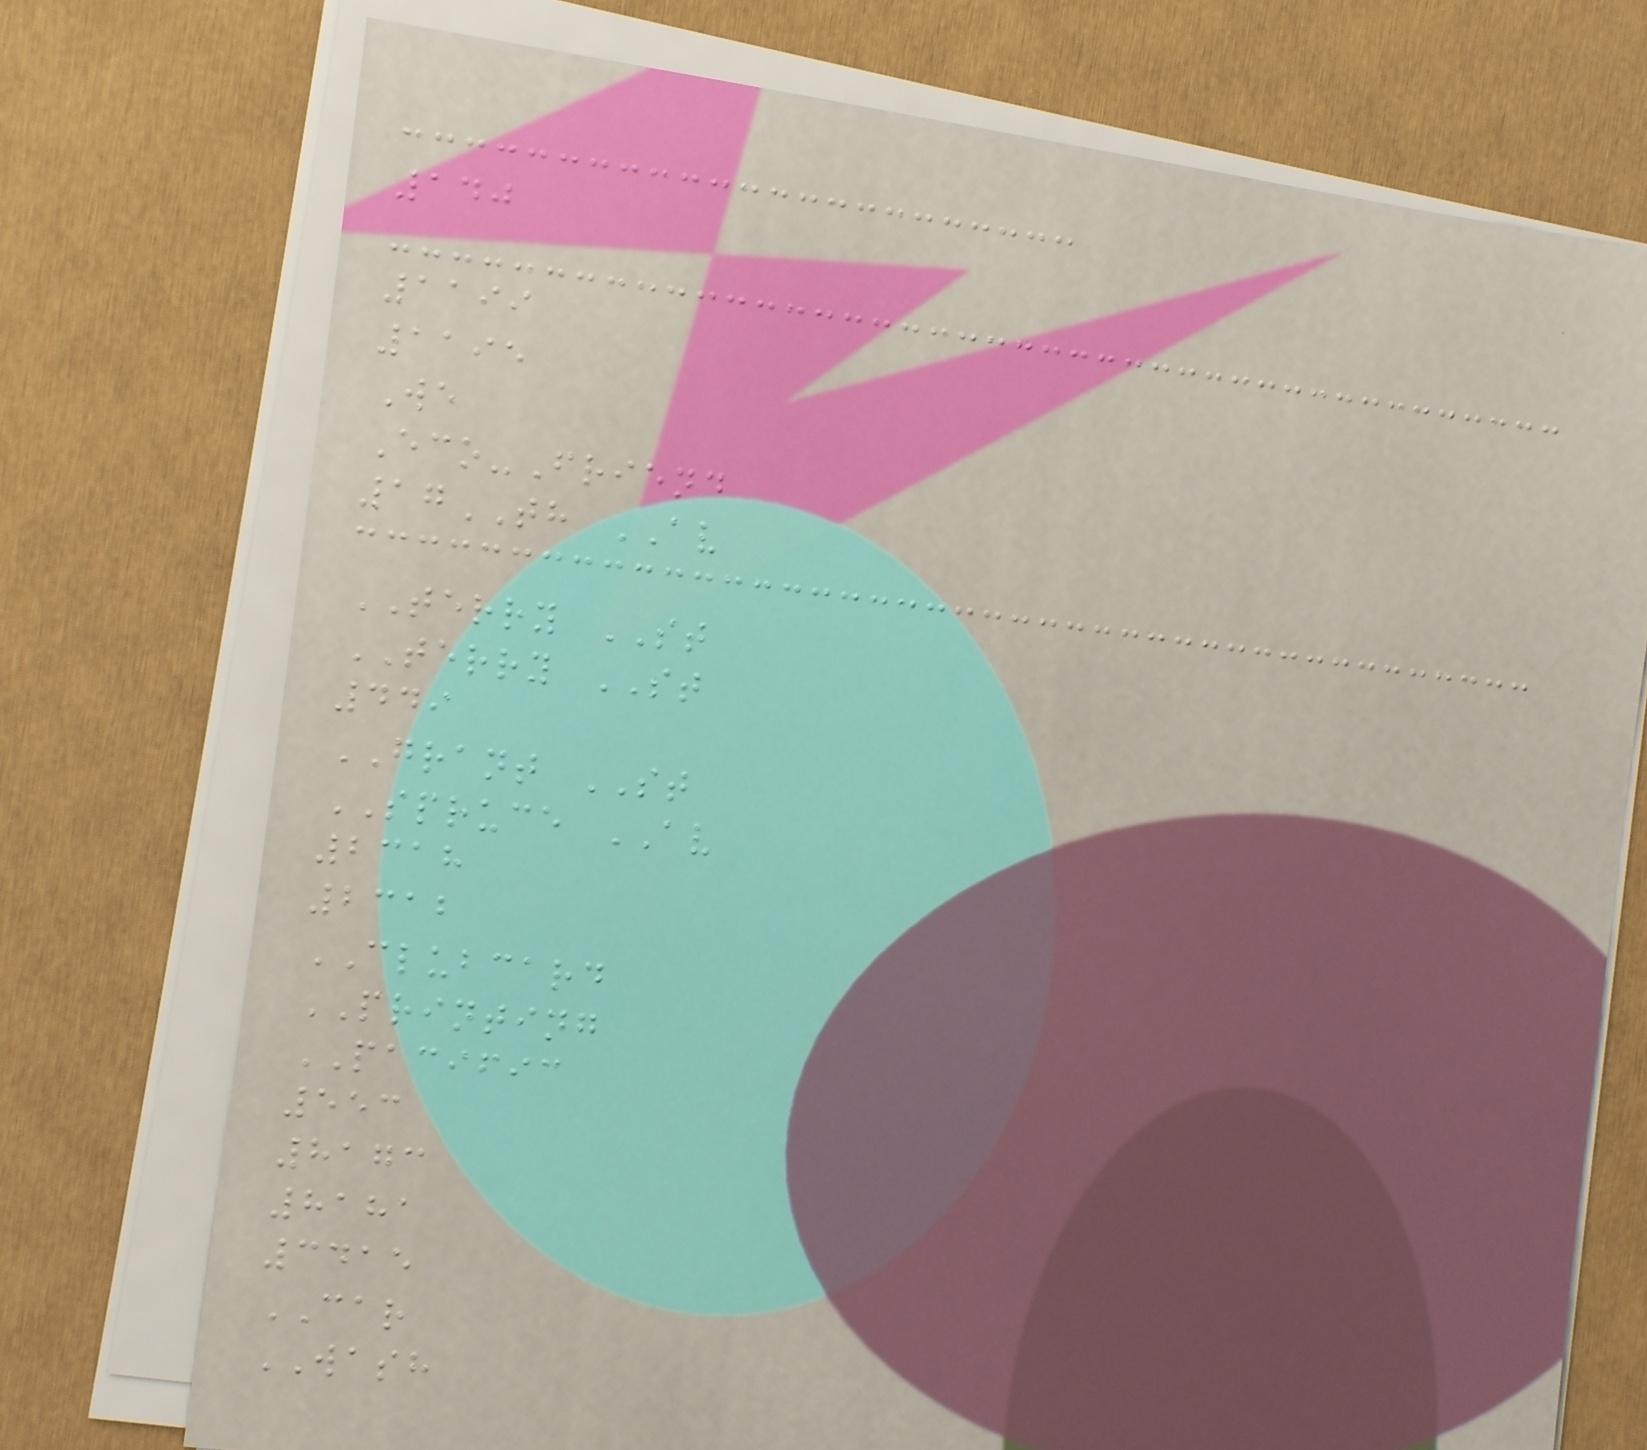140
1199
1195
We
Eco-Friend
17TH AV
TERRY ST
TERRY ST
449
GRANT ST
SPRUCE AV
2318
2312
CLUBCARD
PRINTING
PACIFIC
553
8173
8181
3415
CAR
WASH
